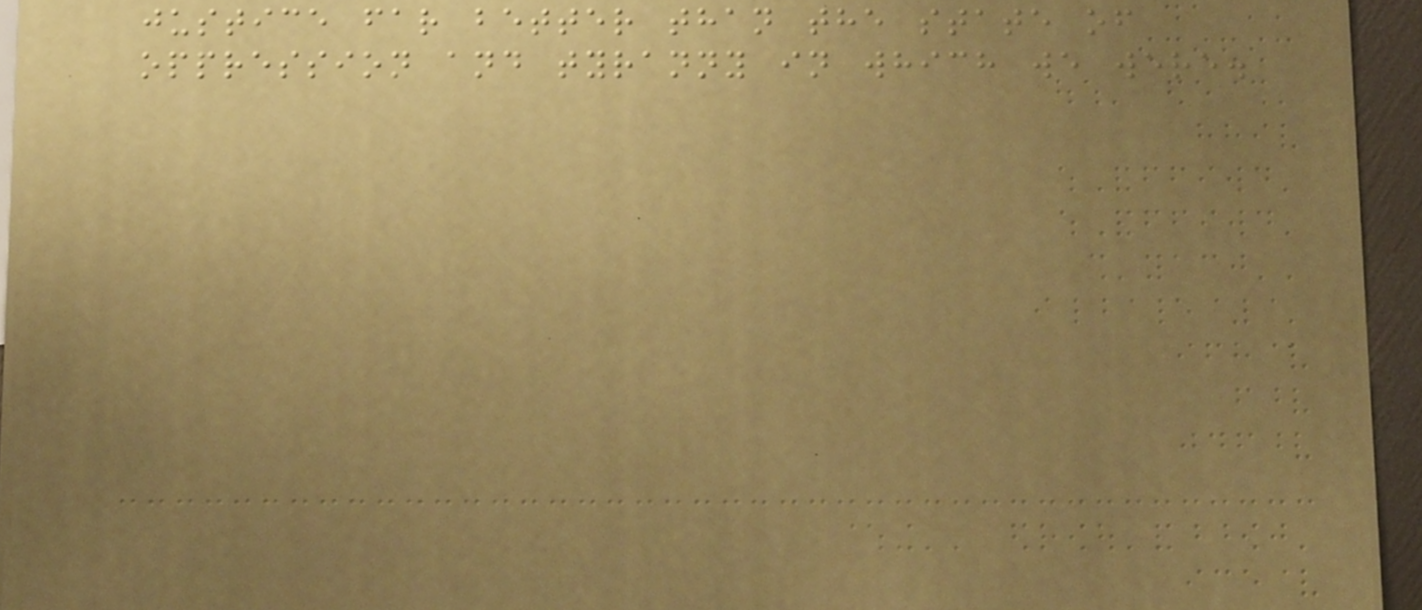justice far better than the state of
oppression and tyranny in which we were.
